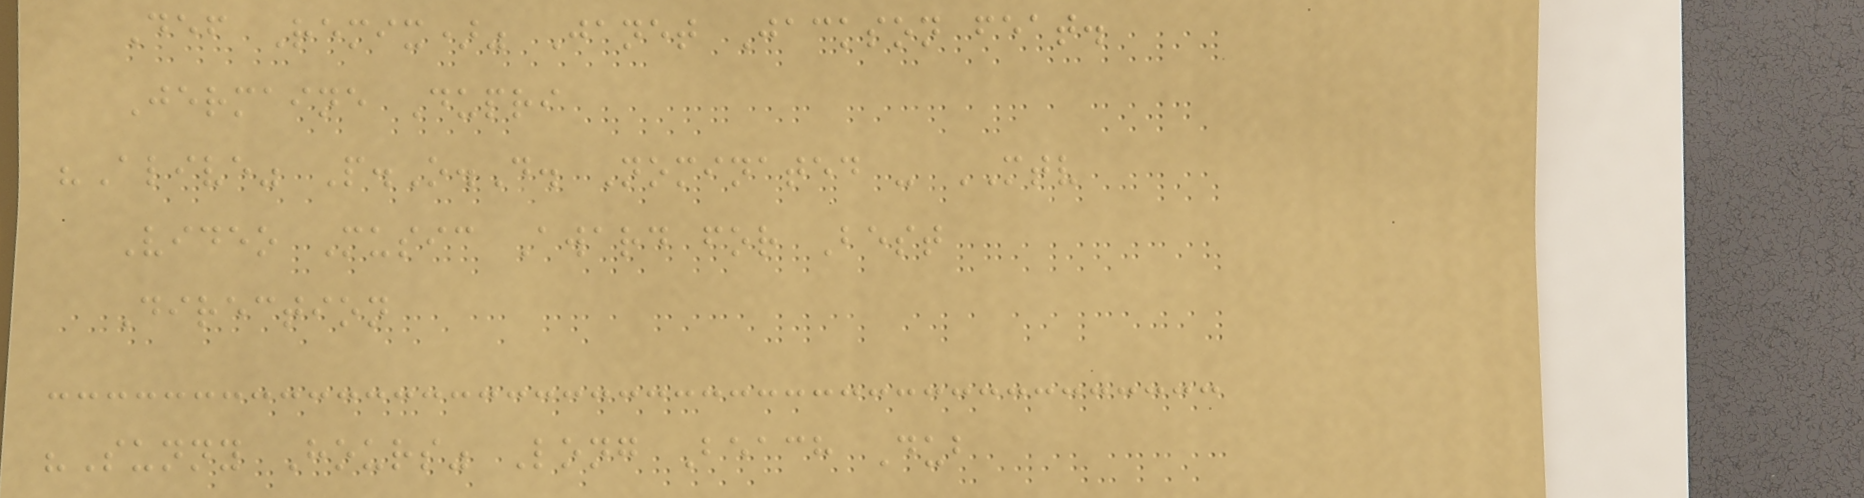Def Remix)" Janet Jackson feat.
Jermaine Dupri
"Alive" P.O.D. Nominated - MTV
Video Music Award for Best
Direction
"Sunny Hours" Long Beach Dub
